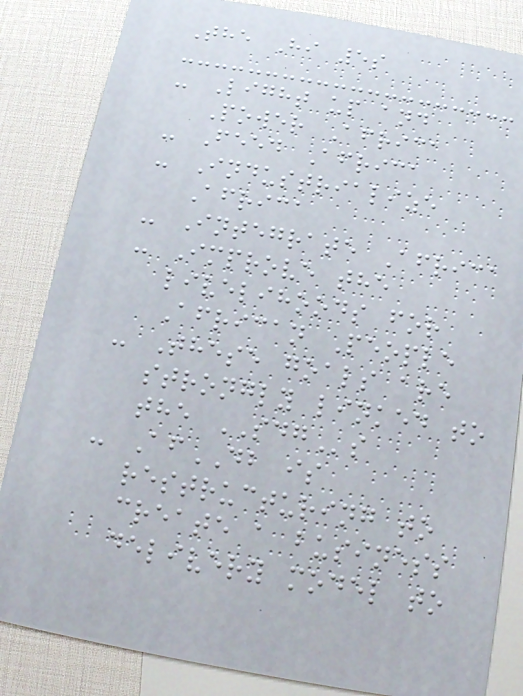The Hi 5s
- Light up and
Power Africa
- Feed Africa
- Industrialize
Africa
- Integrate Africa
- Improve the
livelihoods for
African People
- These goals are
strongly linked to
the SDGs
- AfDB is
restructuring to
create a business
delivery model to
